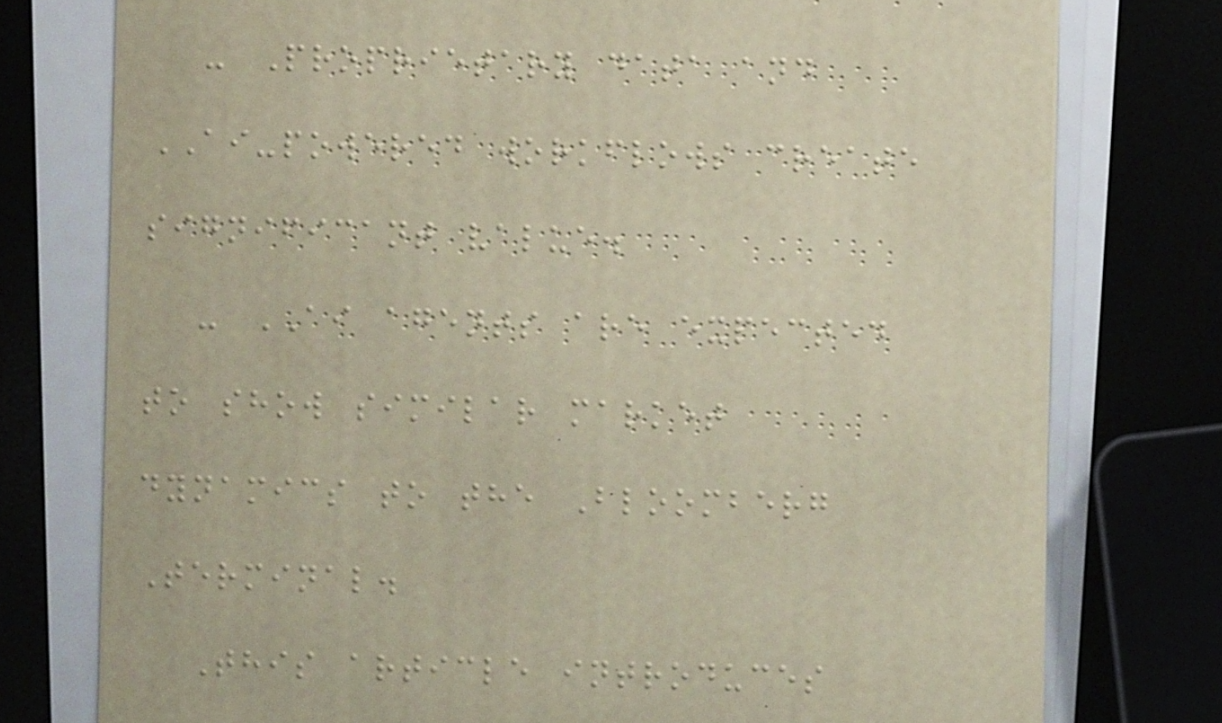- Proprietary data and
AI-powered workflows create
significant value.
- AI agents are expected
to show similar market
dynamics to the Bloomberg
Terminal.
This article introduces
